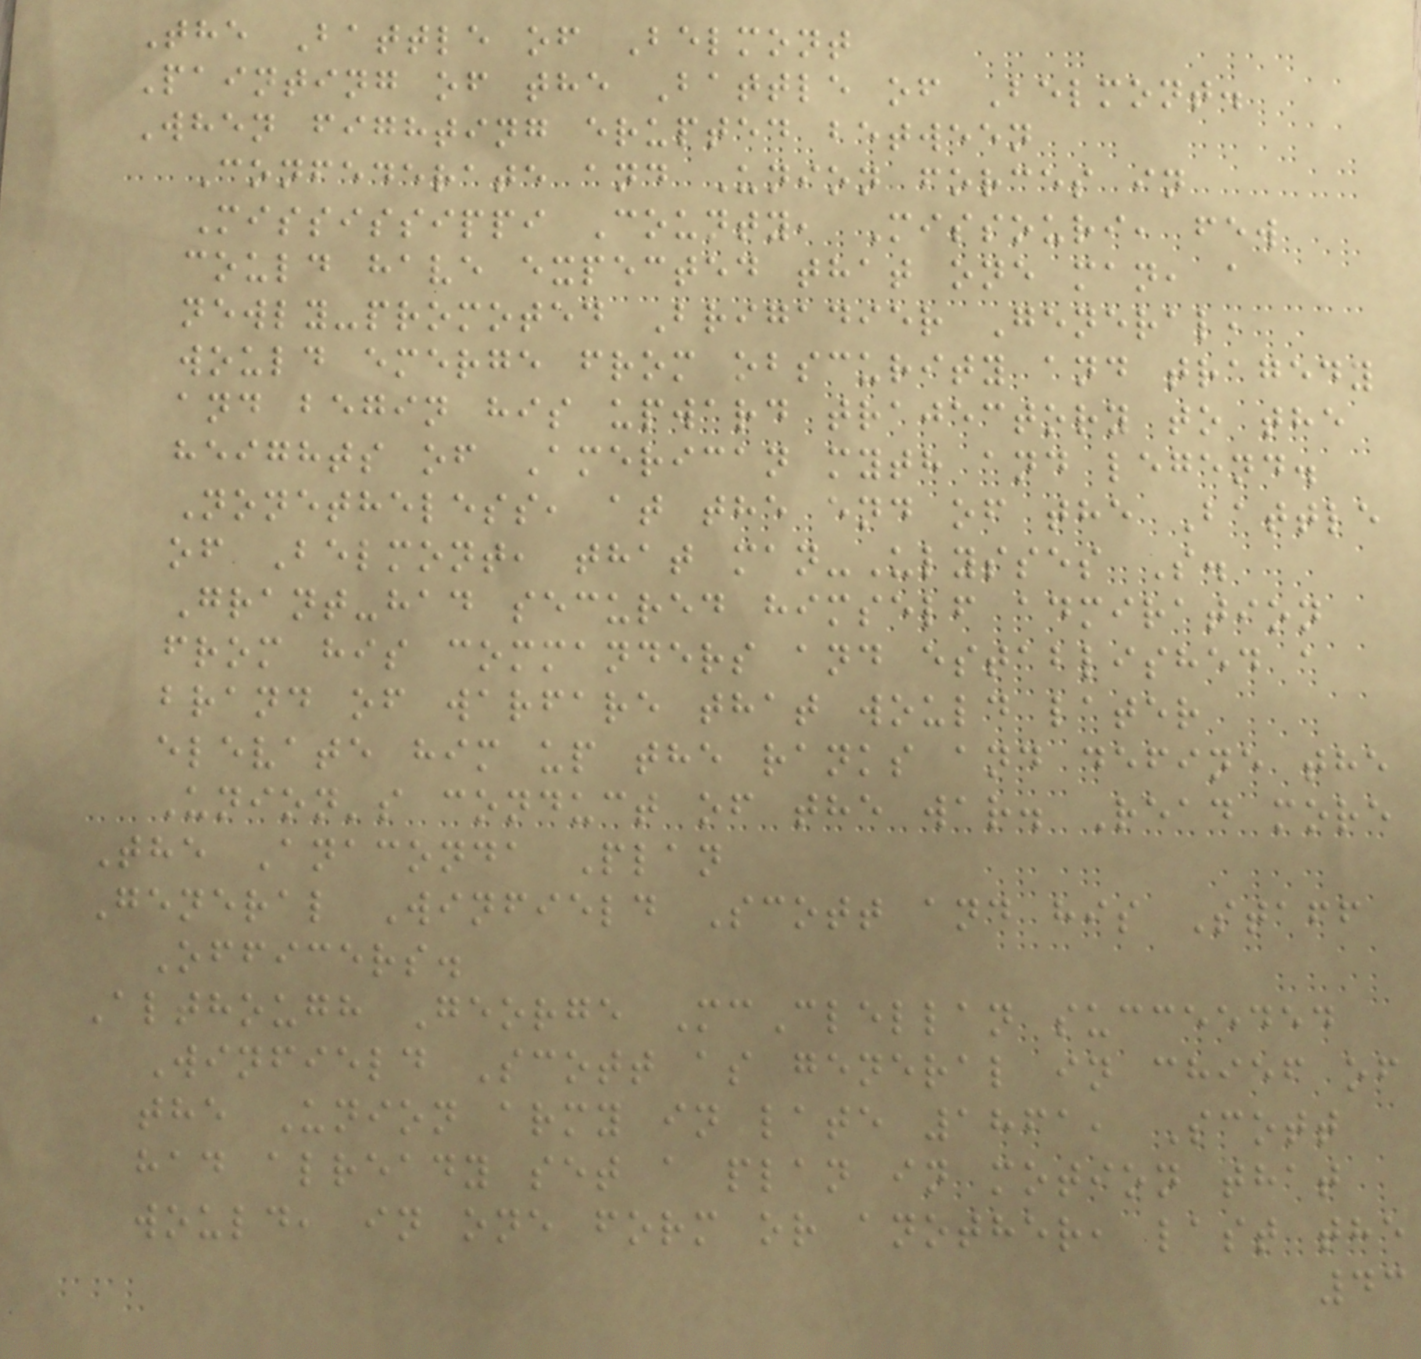The Battle of Belmont
Painting of the Battle of Belmont.
When fighting erupted between
Confederate and Union forces in
Mississippi County, Missouri, few
could have expected that one man, a
newly-promoted Brigadier General,
would emerge from obscurity and tragedy
and begin his upward trajectory to the
heights of American myth and legend.
Nonetheless, at the end of the Battle
of Belmont, that man-Ulysses S.
Grant-had secured himself admiration
from his commanders and established a
brand of warfare that would later
elevate him up the ranks and define the
Union's conduct of the war. Read more
The Anaconda Plan
General Winfield Scott and his Staff
Officers.
Although George McClellan succeeded
Winfield Scott as general in chief of
the Union army in late 1861, Scott
had already set a plan in motion that
would, in one form or another, last the
43
